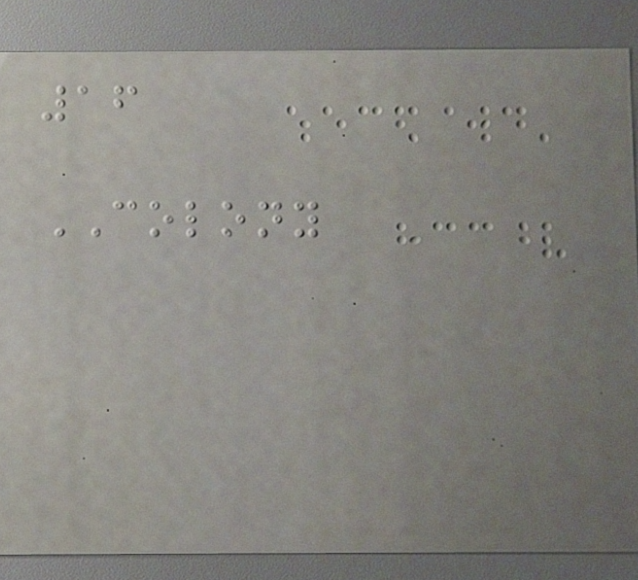16
COLONY
